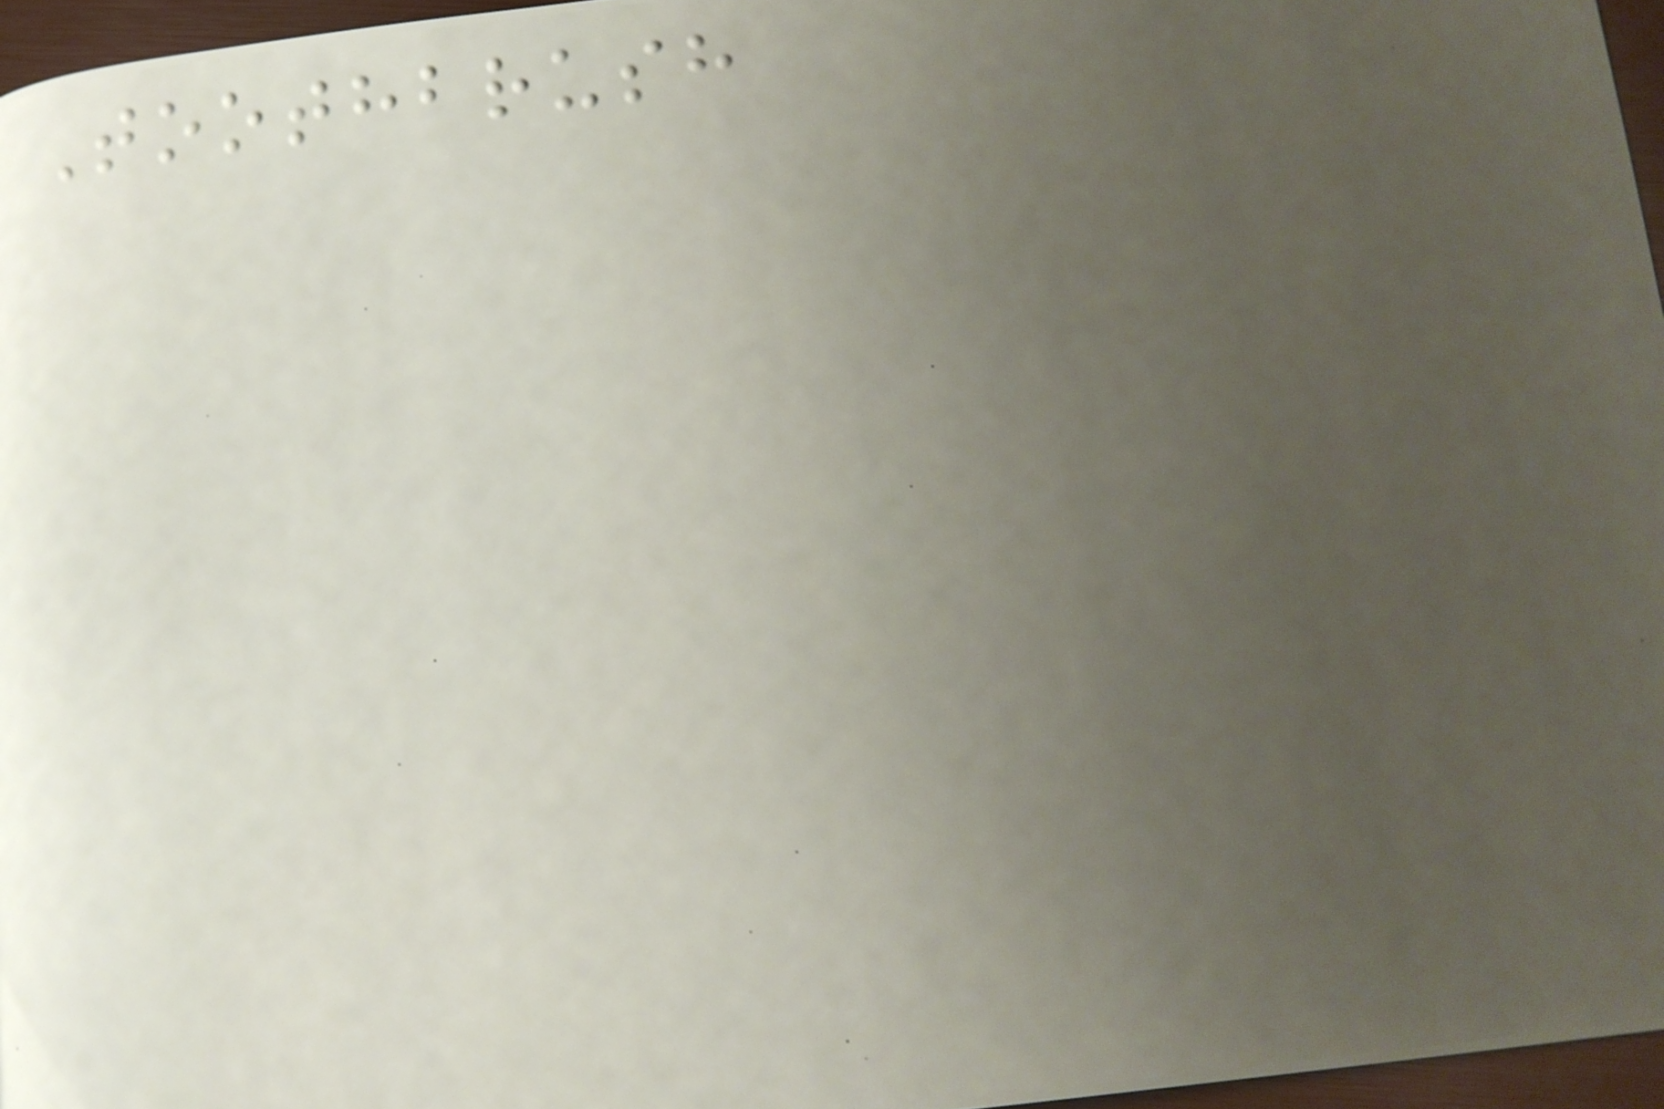Toothbrush
